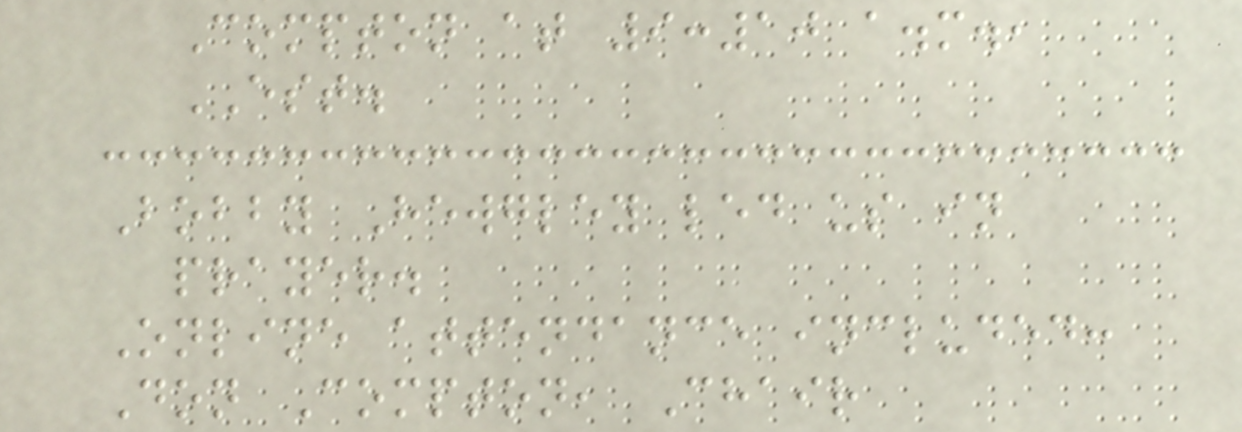Compton at 9:10 a.m.,
EST.
Bobby Hewgley led us in
prayer.
Online attendance included:
Don Compton, Chair
